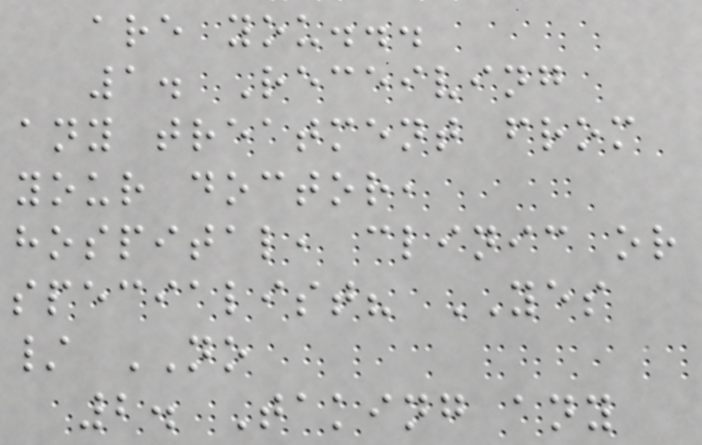are you...
1. Receiving
any treatment from
your doctor,
hospital, clinic or
specialist? YES
/ NO
2. Taking any
